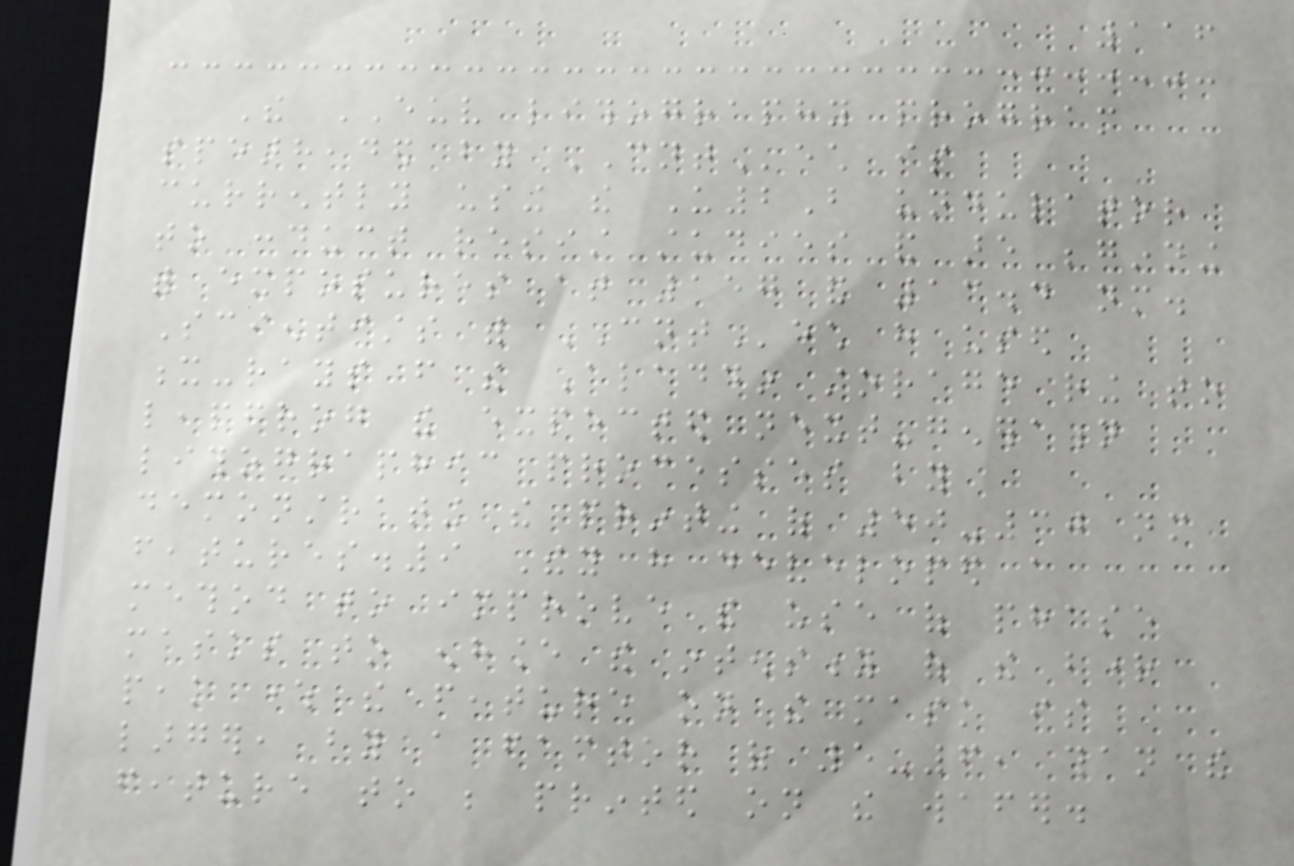116
The EUV lithography program
spearheaded by CNTech is
currently using the U2B undulator
to conduct resist studies and are beginning
with exposures at 157 and 13.4 nm.
Scientists with CNTech have used
x-rays from the Aladdin storage ring to
leapfrog the expected next-generation
lithographic processes by
demonstrating the printing of 50-30 nm
features.9 They have developed a
method to improve the use of phase
masks to enhance the intensity of the bright
peak where the feature on the mask is
larger, by a factor of 5-6, than the
feature to be printed on the wafer.
